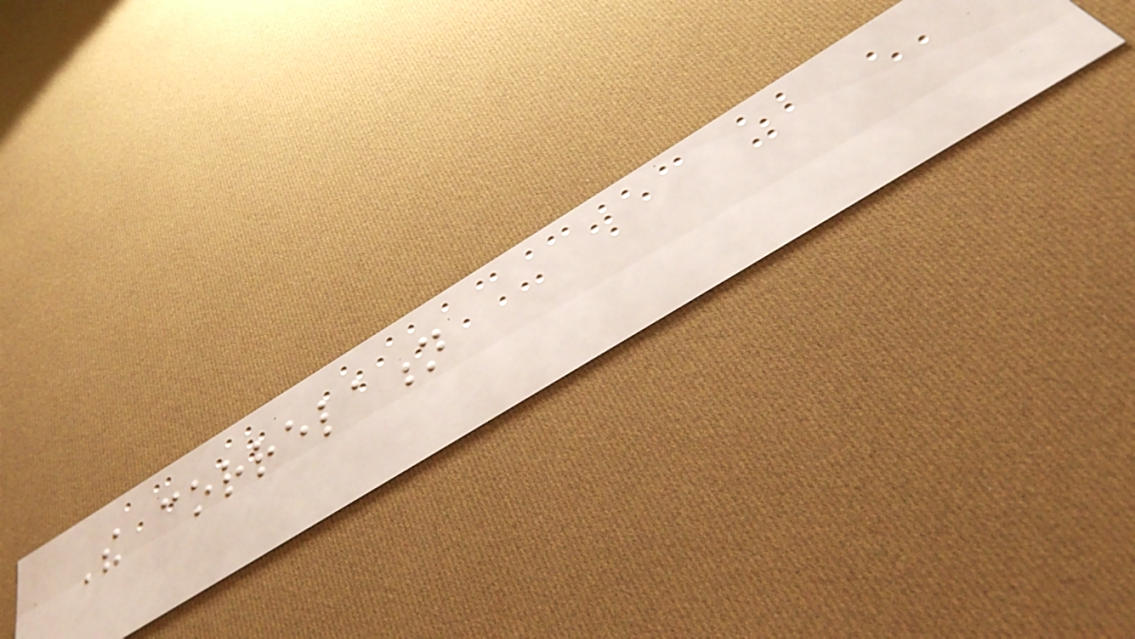The correlation
